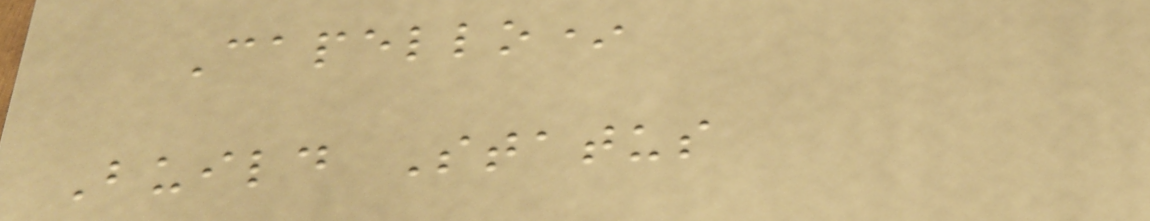Capello*
Build Status
